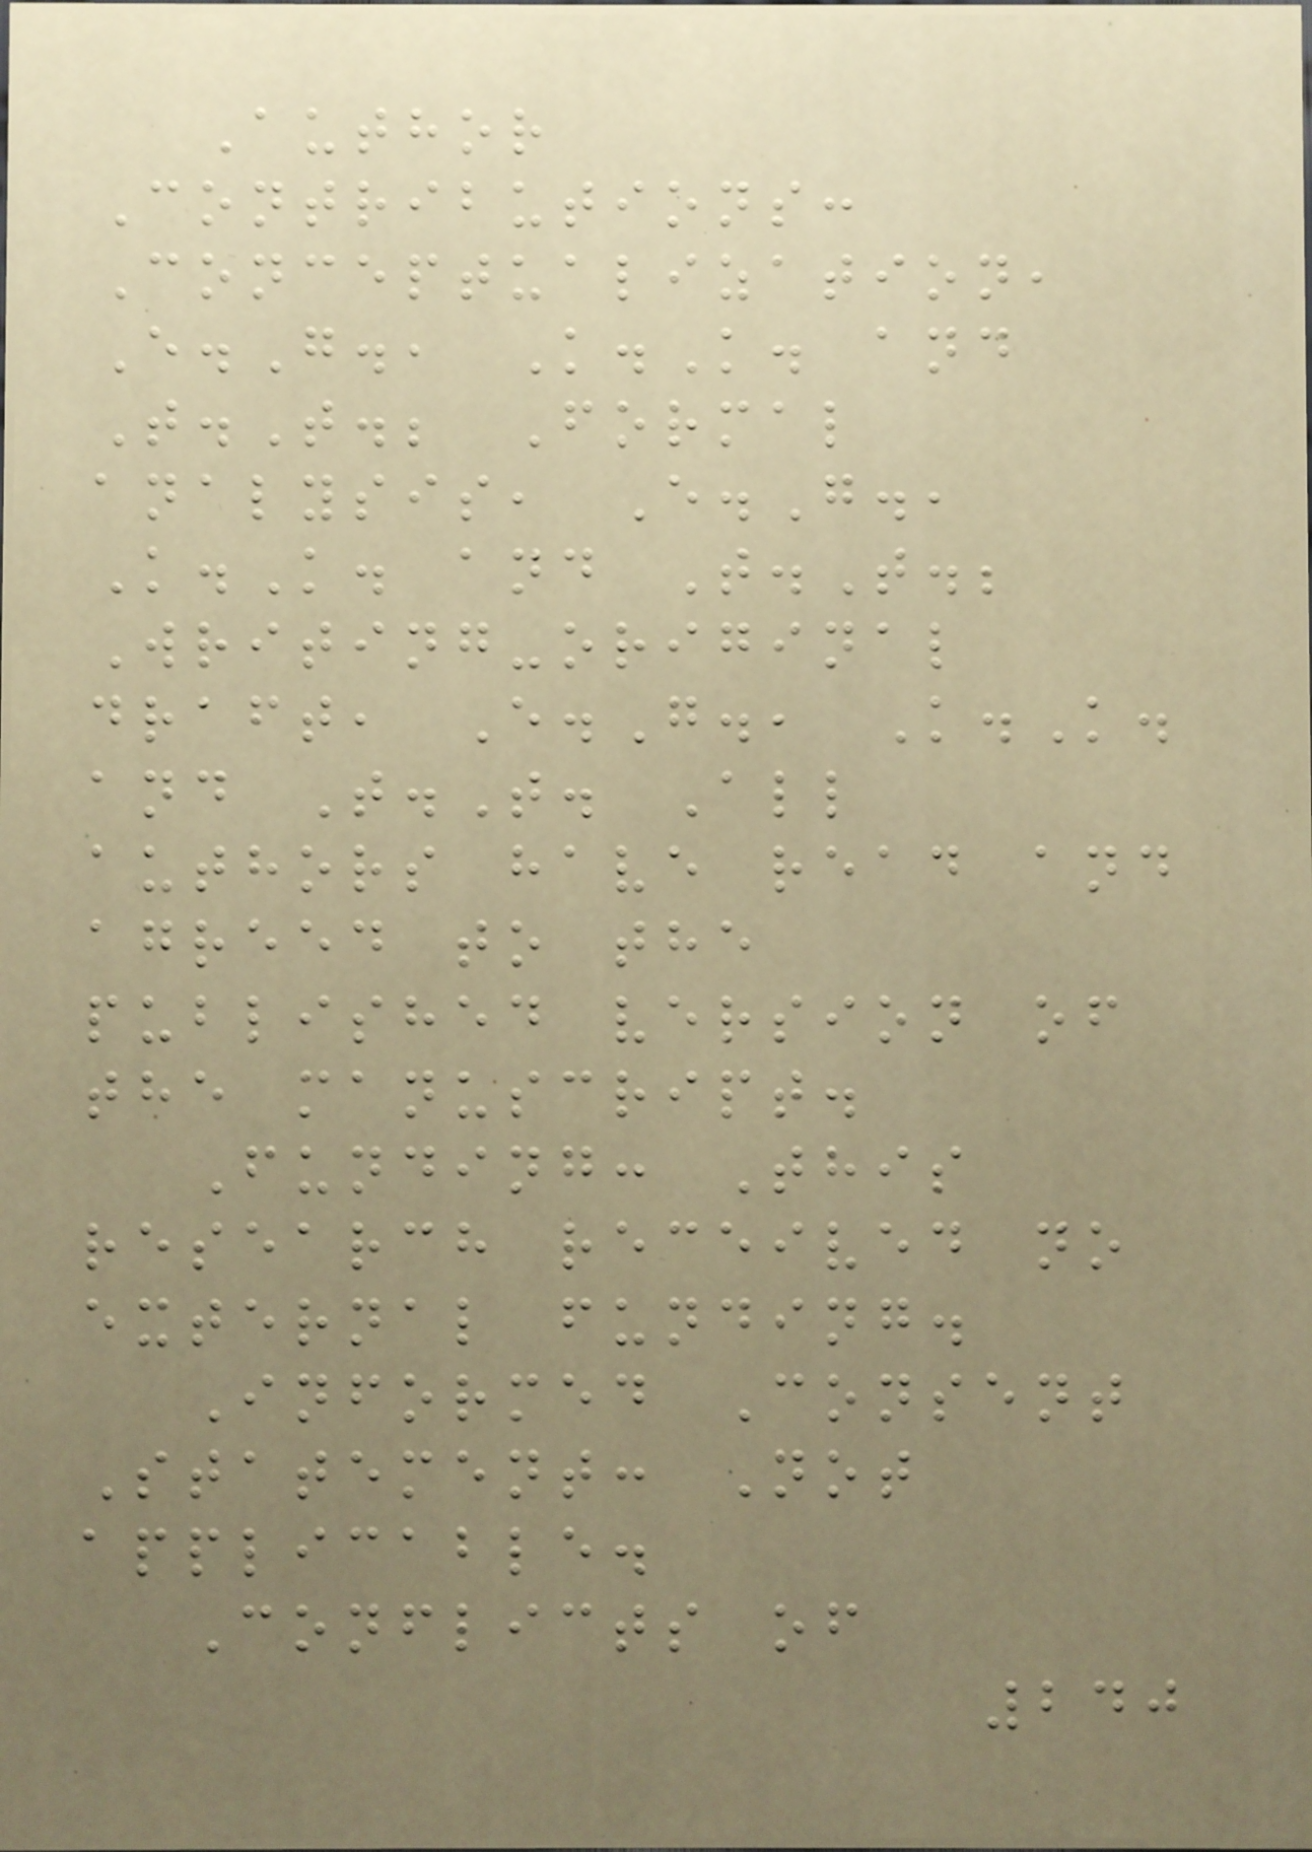Author
Contributions:
Conceptualization,
E.G., K.K. and
T.T.; Formal
analysis, E.G.,
K.K. and T.T.;
Writing-original
draft, E.G., K.K.
and T.T. All
authors have read and
agreed to the
published version of
the manuscript.
Funding: This
research received no
external funding.
Informed Consent
Statement: Not
applicable.
Conflicts of
240
